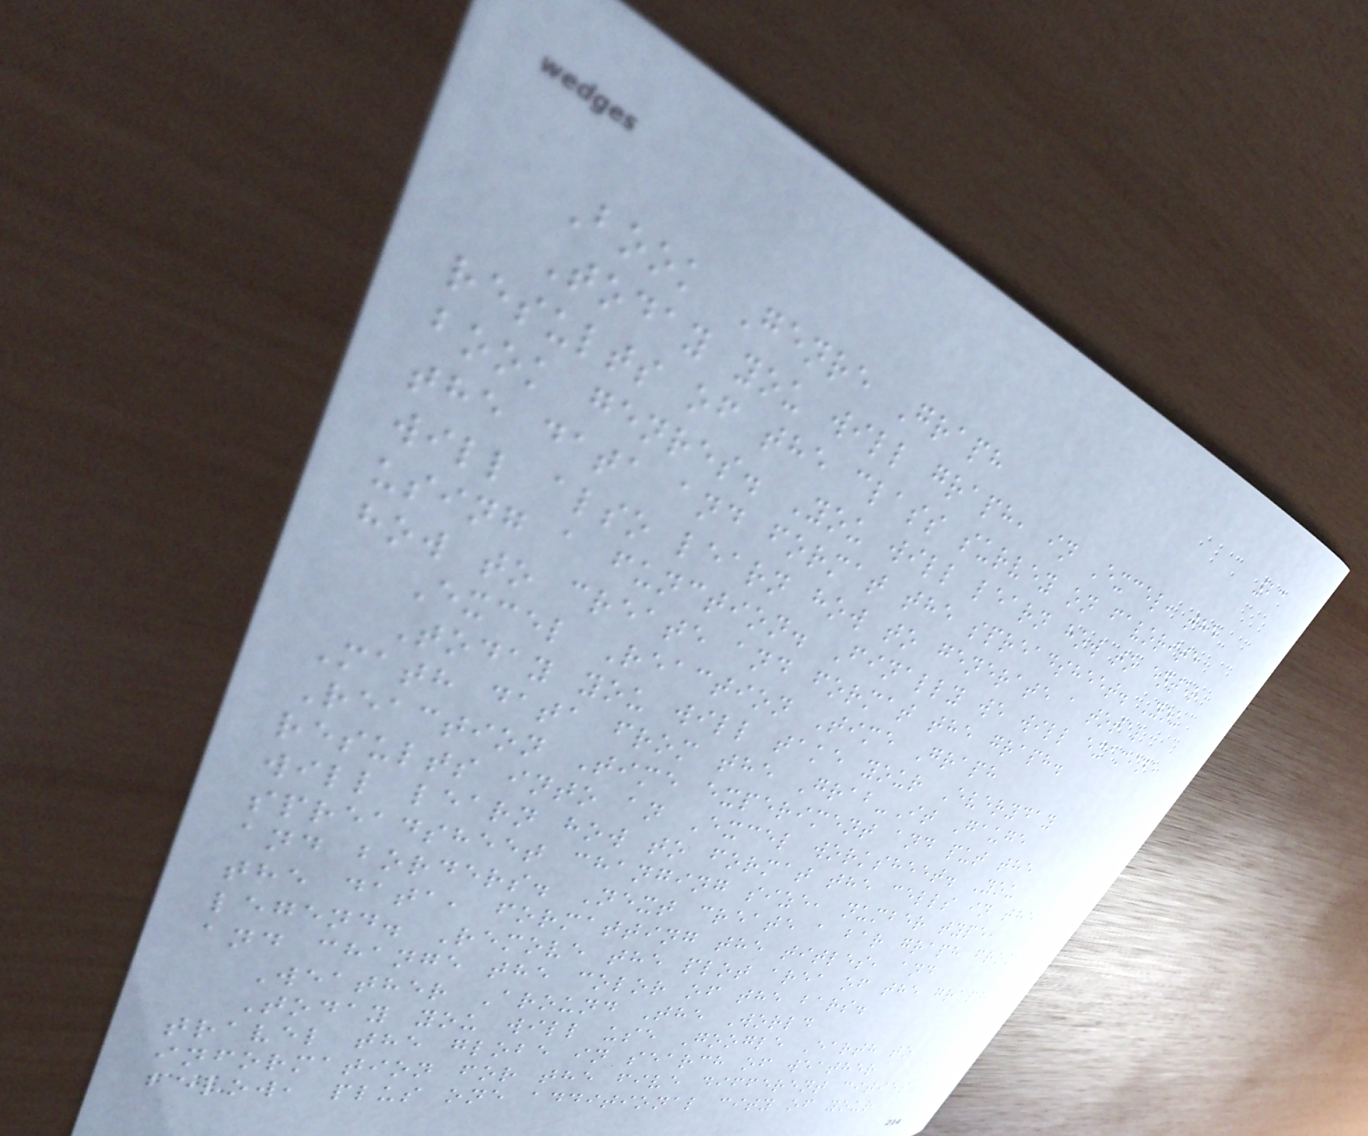23
Book Genre Graph
Today you will graph, in Excel, the
results of the class survey on favorite
book genres. You will learn how to enter
the data and format the spreadsheet. You
will also learn how to generate a total
using a function. Finally we will examine
how to create and format the graph.
Excel Reaction Time Graph
Today you will take your Everyday
Math data from the Grab-It Gauge
Reaction Time experiment and put the
results into an Excel worksheet. You
will learn how to format the cells in the
spreadsheet changing size, number type,
and borders. Next create a bar graph from
the data, formatting the titles, and
legend. Remove the plot area of the graph
and change the color of the bars.
Weather Around The World
Today you will use Google Earth to
travel the globe in search of weather
information for the five different cities
below, plus one additional city of your
